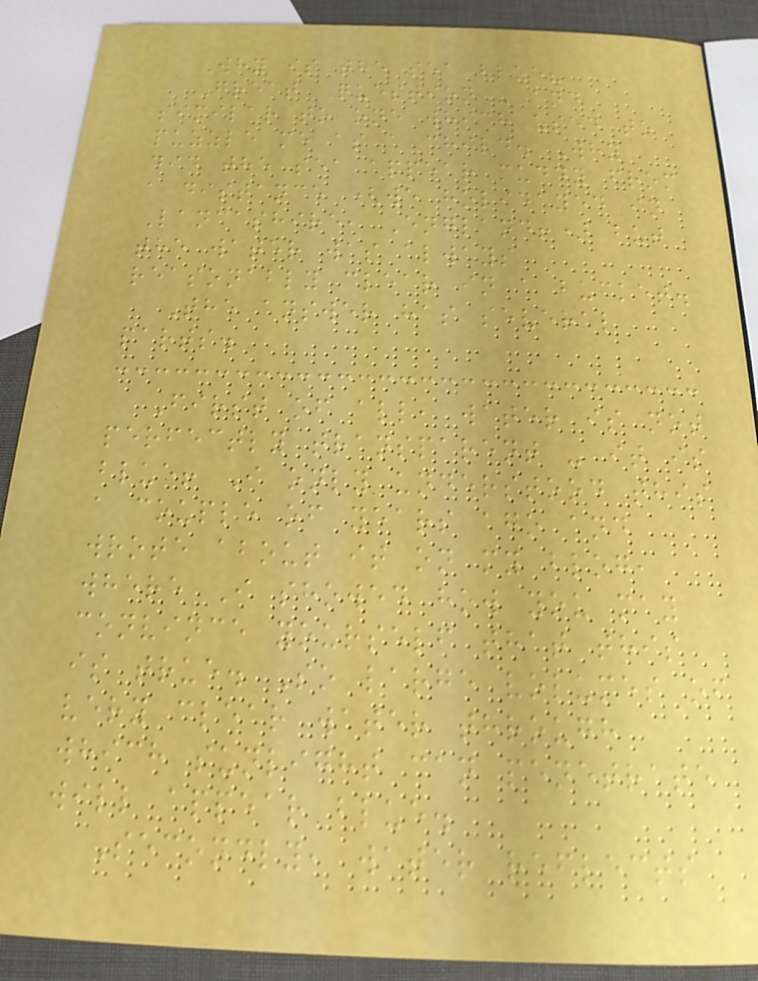Why is the sea blue?
Great Question - and
similar to one which used to
puzzle me as a child. Why
did the sea appear muddy from
a distance (we holidayed in
Lancashire, England!) but
the water was always
reasonably clear in a bucket.
The answer has several
parts.
First of all, water is not
perfectly transparent - it is
blue! I only understood this
a couple of years ago and
wrote about it on my blog,
where I showed how you may
convince yourself that this
is true. So large volumes of
very clear water through
which sunlight can penetrate
will appear blue.
Secondly, water reflects
